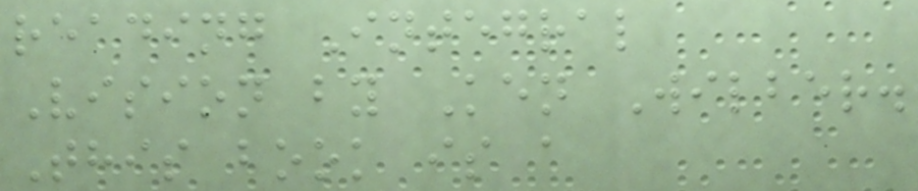reading Integral
Vision by Ken Wilber.
This book is a
